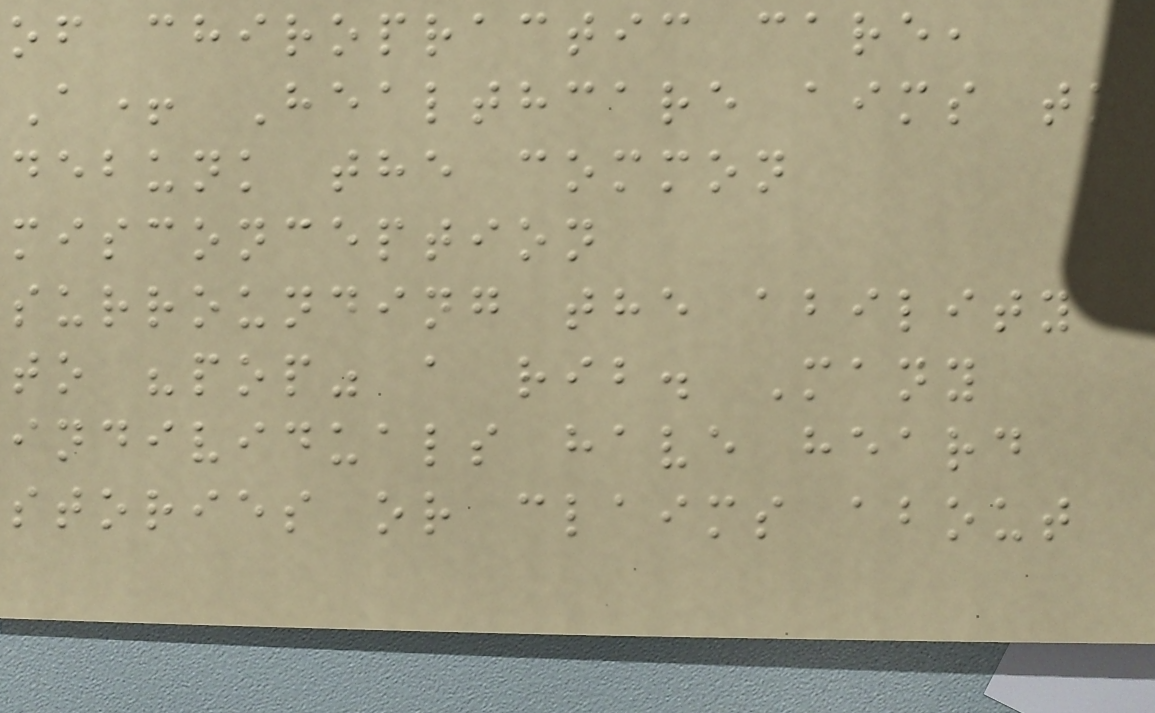of chiropractic care,
A+ Healthcare aims to
debunk the common
misconception
surrounding the ability
to "pop" a rib. Many
individuals have heard
stories or claims about
